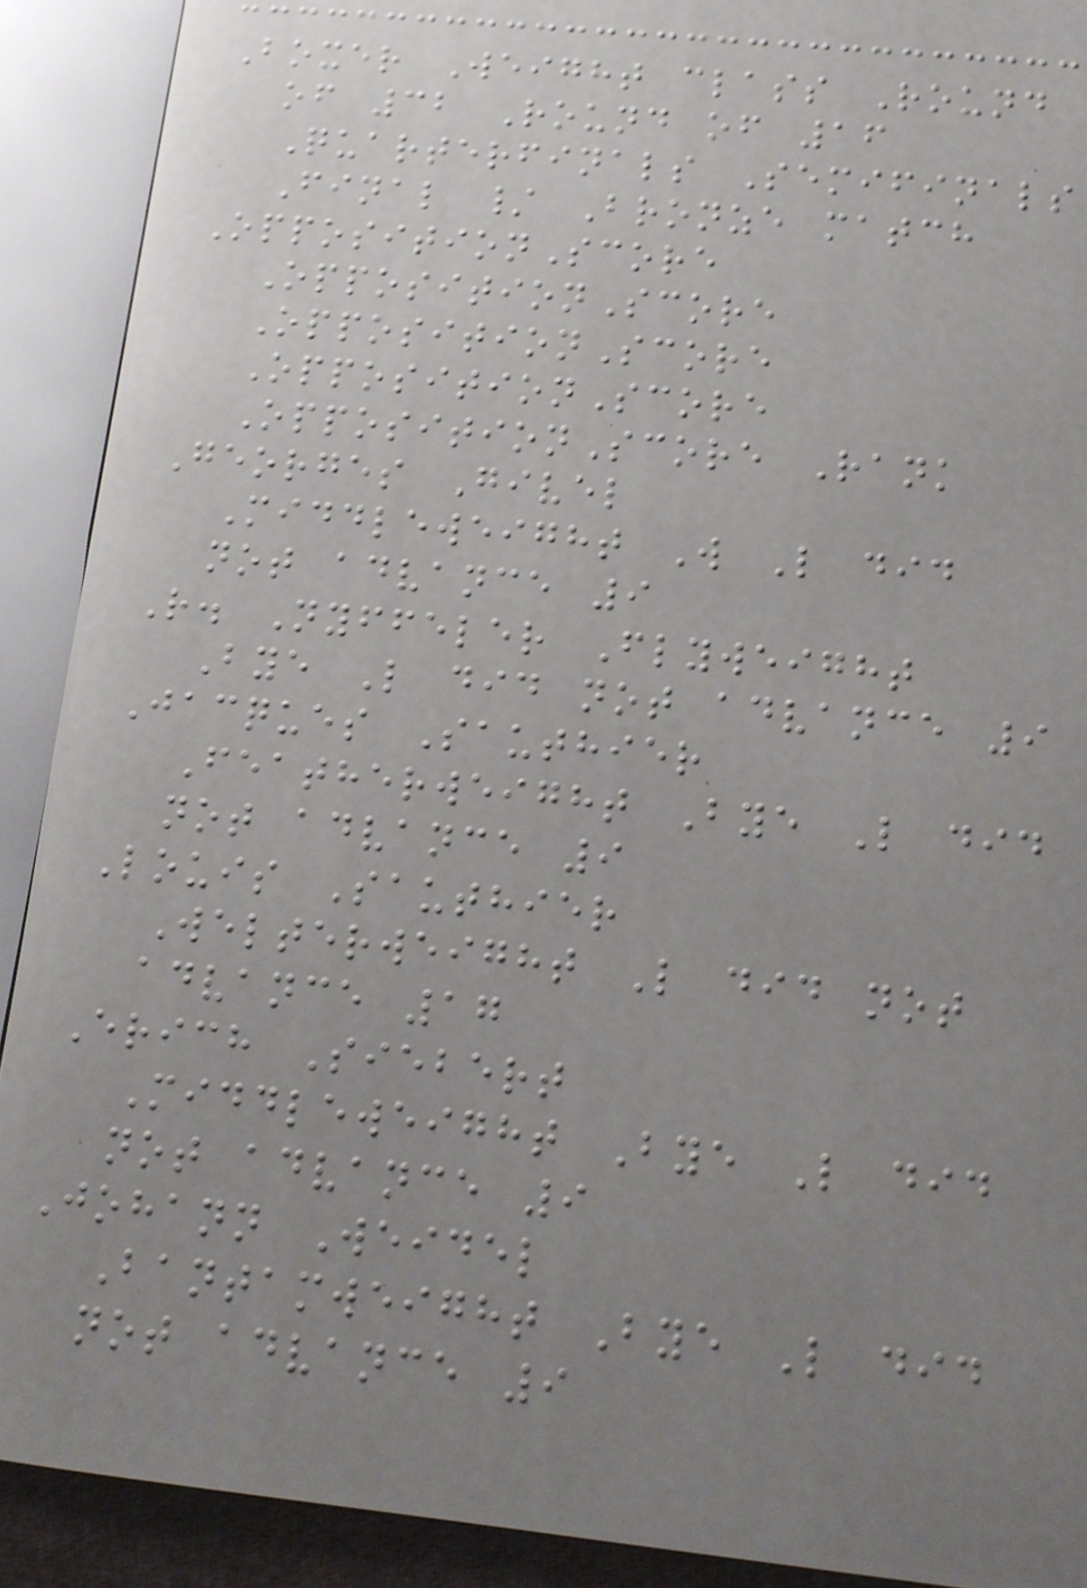Boxer Weight class Round
of 32 Round of 16
Quarterfinals Semifinals
Final / Bronze match
OppositionScore
OppositionScore
OppositionScore
OppositionScore
OppositionScore Rank
Georges Givel
Middleweight W L did
not advance 9
R. Nyffeler Flyweight
Bye L did not advance 9
Jacques Sauthier
Featherweight Bye L did
not advance 9
Louis Sauthier
Welterweight L did not
advance 17
Erich Siebert
Middleweight Bye L did
not advance 9
Johann Weidel
Bantamweight Bye L did
not advance 9
